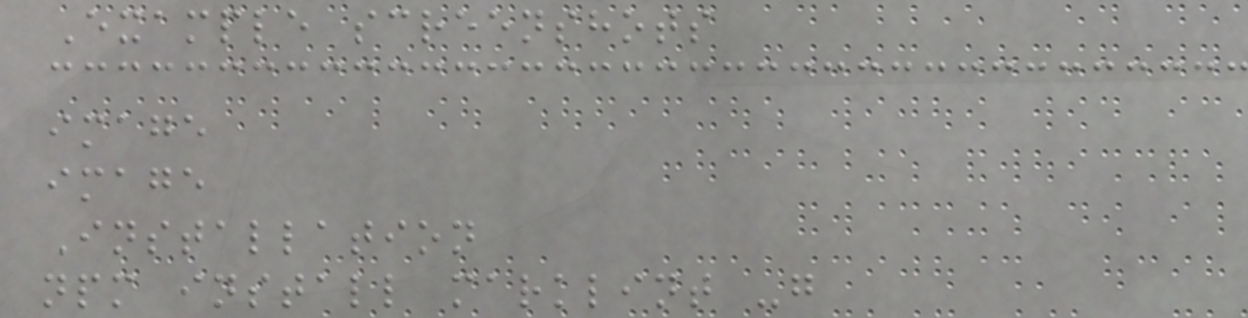Example screenshots
image
image
Installation
npm install marklint -g
